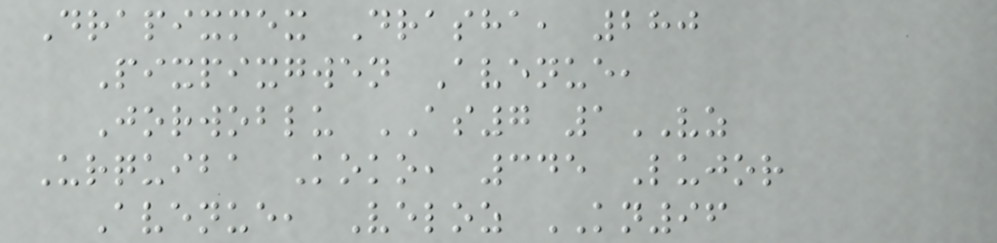Drapixmex Drasha, 280
Pixpixgwen Avenue,
Jorwoblu AS7 1VZ
Urquiba Koko, 345 Lujor
Avenue, Veloz KN96
